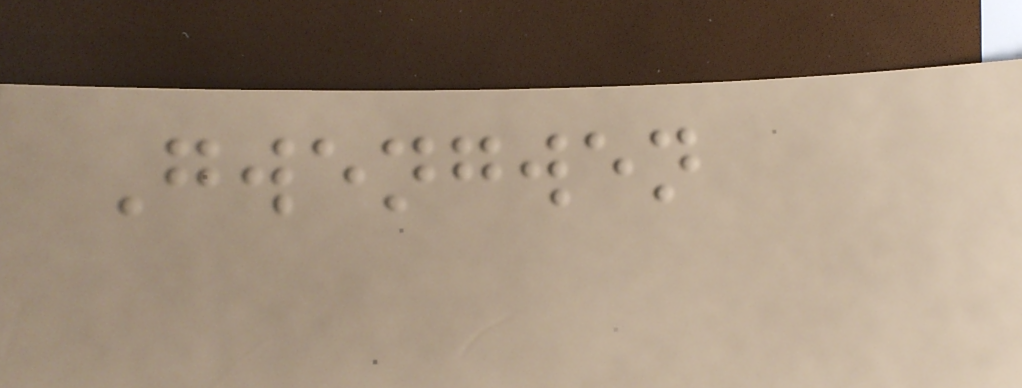Gwengwen
